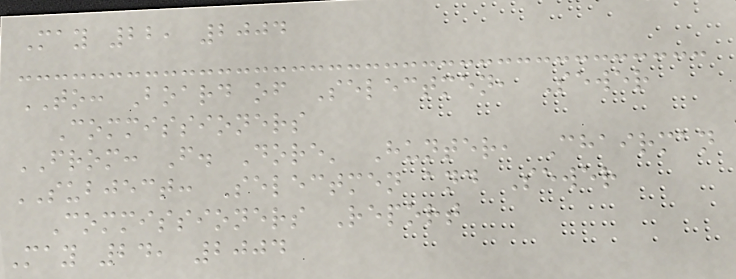May 22, 2004
TO: Board of Selectmen, Sewer
Commissioners
FROM: F. Dore' Hunter, Chairman
SUBJECT: Selectmen and Sewer
Commissioners Report
May 24, 2004
